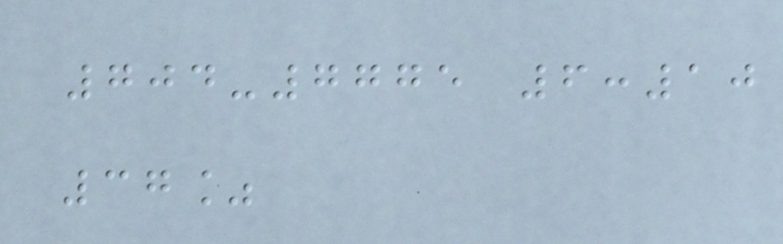704-7775 6:10
37%
